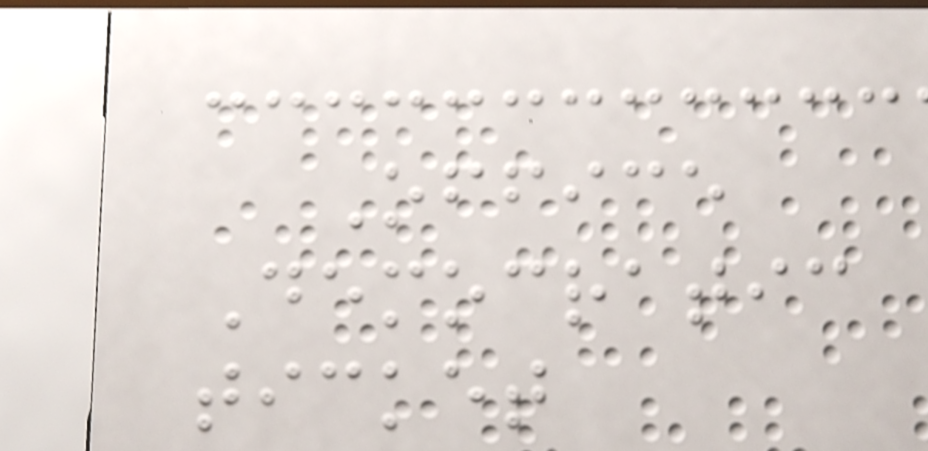Office
Democratic
ticket
